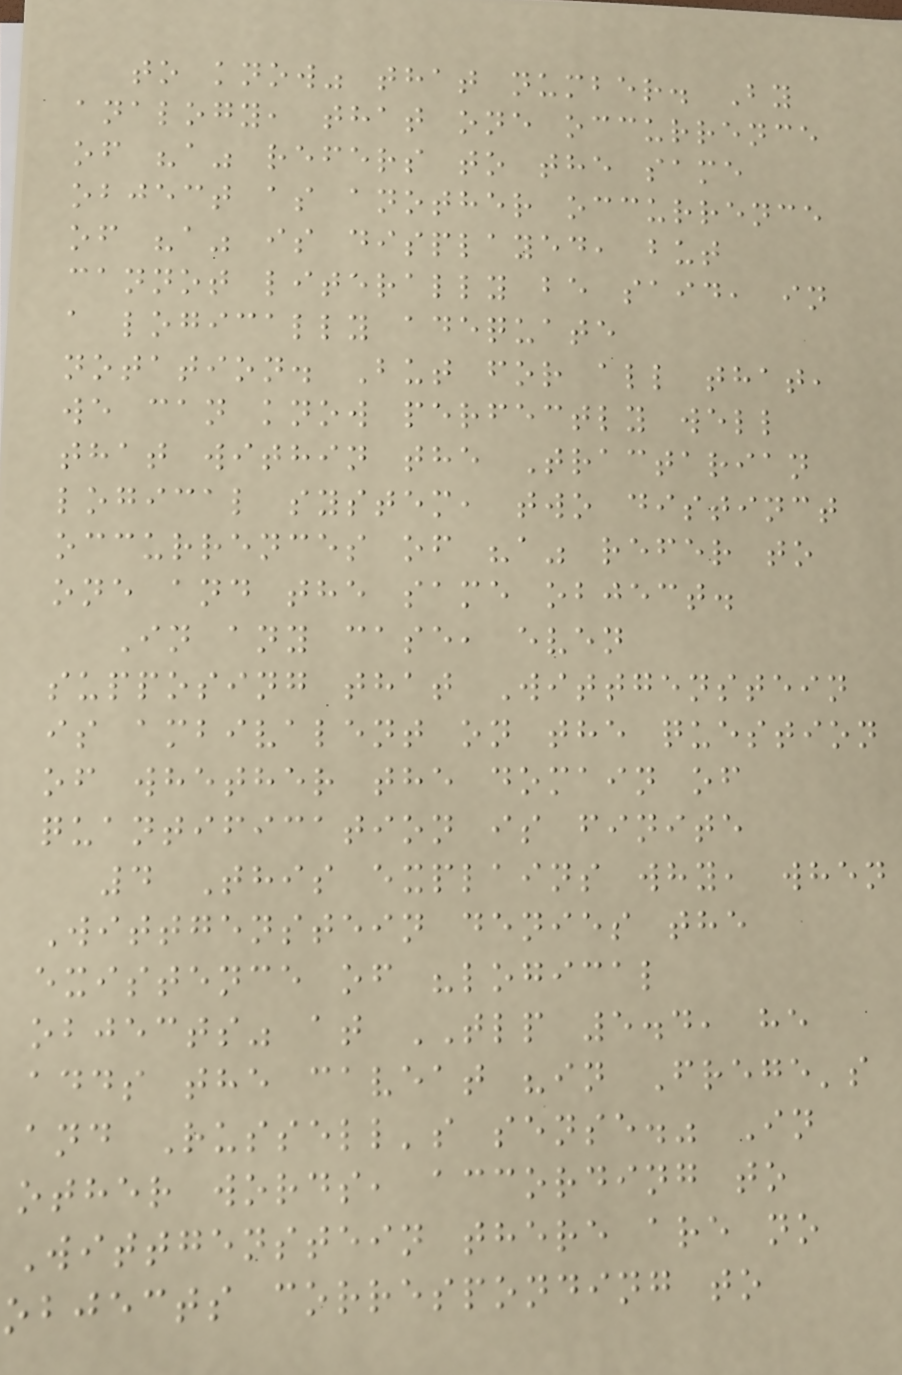to know" that number. By
analogy, that one occurrence
of "a" refers to the same
object as another occurrence
of "a" is displayed, but
cannot literally be said, in
a logically adequate
notation. But for all that,
we can know perfectly well
that within the Tractarian
logical system, two distinct
occurrences of "a" refer to
one and the same object.
In any case, even
supposing that Wittgenstein
is ambivalent on the question
of whether the domain of
quantification is finite
4 This explains why, when
Wittgenstein denies the
existence of "logical
objects" at TLP 5.4, he
adds the caveat "in Frege's
and Russell's sense." In
other words, according to
Wittgenstein there are no
objects corresponding to
